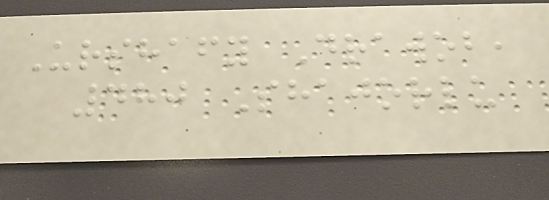Urshafy Drawob,
480 Shajorlu
